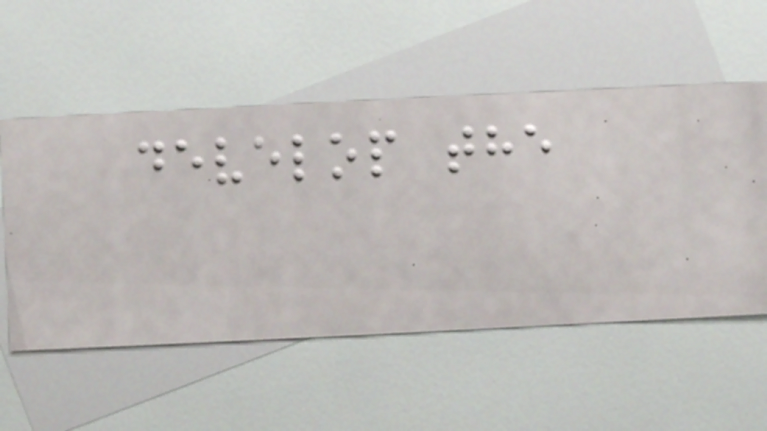develop the
